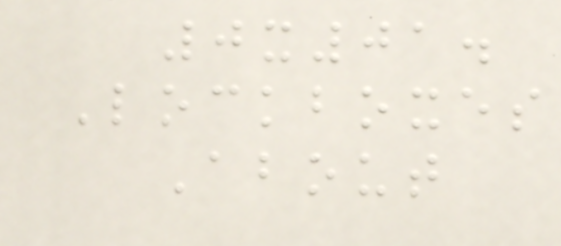0x01.
Lockboxes
About
